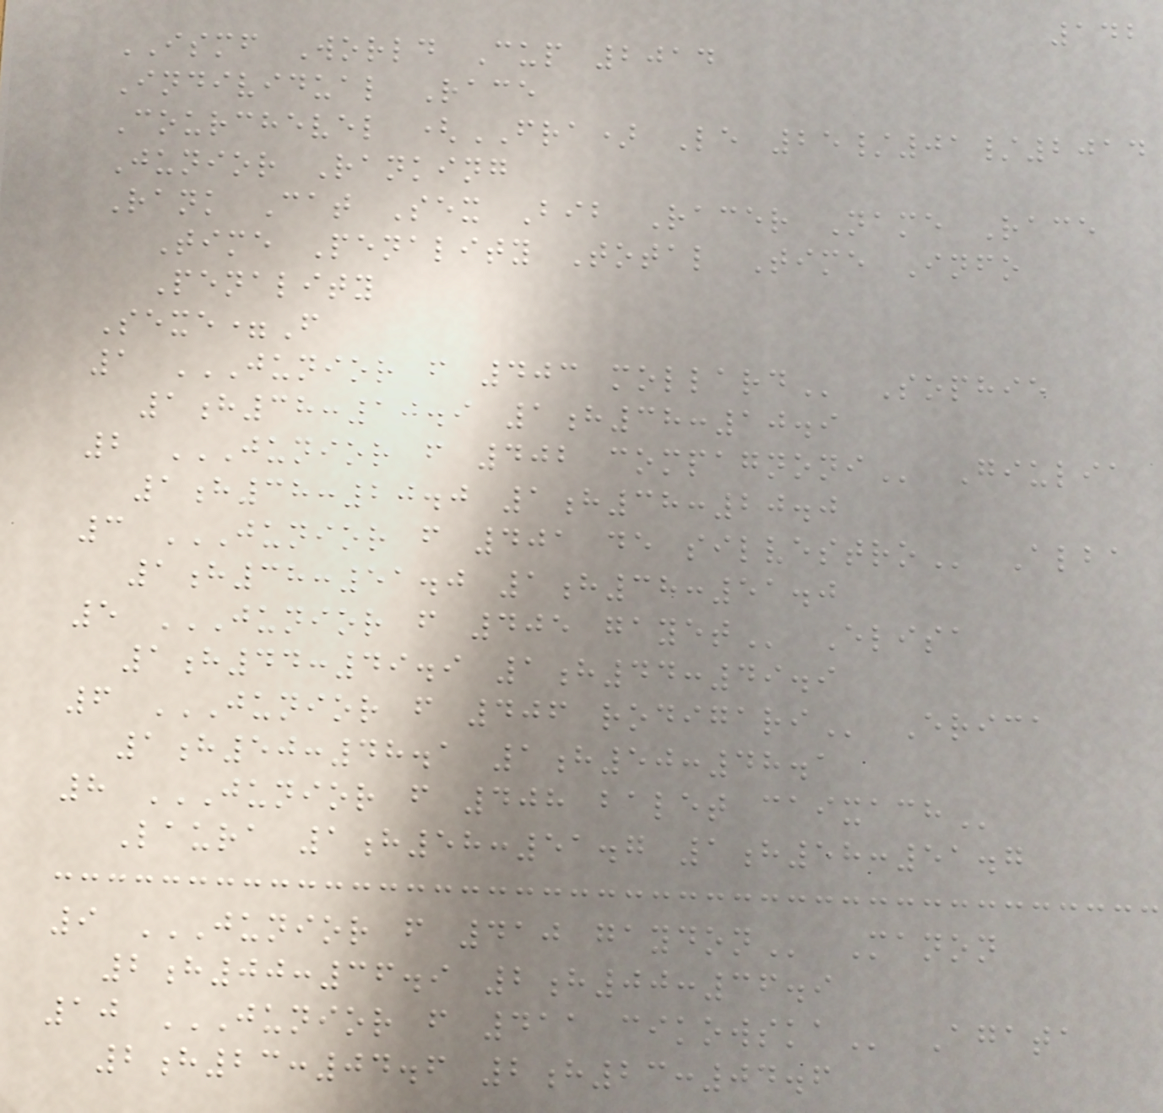142
ISMF World Cup 2014
Individual Race
Courchevel (FRA) Le 25/01/2014
Junior Ranking
Rank Cat Sex Bib Racer Name Race
Time Penality Total Time Info
Penality
Sexe=F
1 JUNIOR F 403 MOLLARD Sophie
1h38:10.9 1h38:10.9
2 JUNIOR F 402 COMPAGNONI Giulia
1h38:20.0 1h38:20.0
3 JUNIOR F 401 DE SILVESTRO Alba
1h38:51.0 1h38:51.0
5 JUNIOR F 405 GAYET Elisa
1h44:49.9 1h44:49.9
6 JUNIOR F 406 RODIGARI Erica
1h50:48.1 1h50:48.1
8 JUNIOR F 408 BALET CAIXACH
Laura 1h58:51.7 1h58:51.7
9 JUNIOR F 410 GAYDON Manon
2h00:36.9 2h00:36.9
10 JUNIOR F 411 CIKOWSKA Agata
2h23:04.6 2h23:04.6
